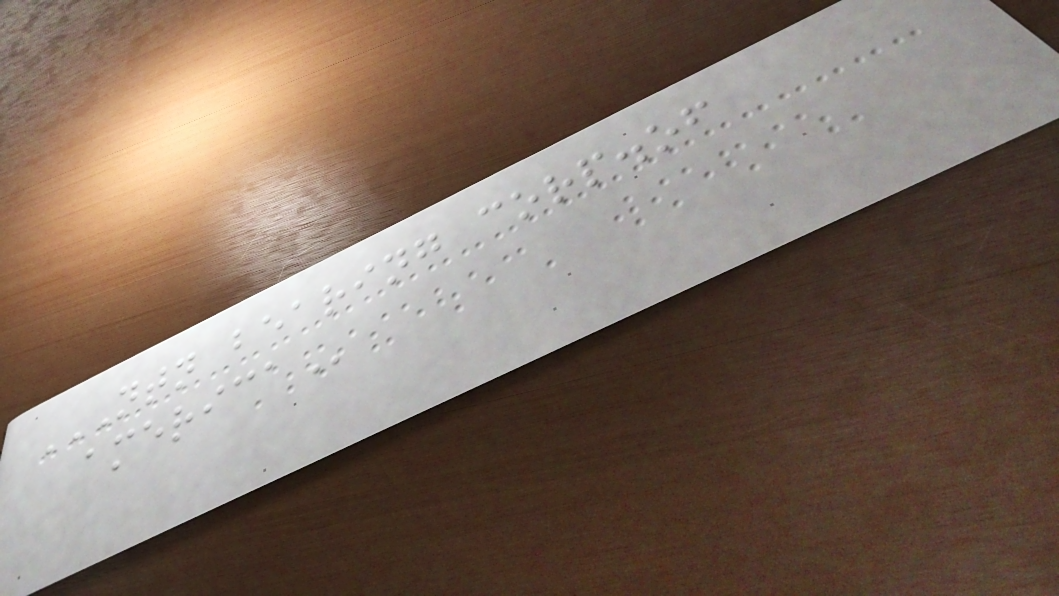NTN BEARING CORP.OF
AMERICA
